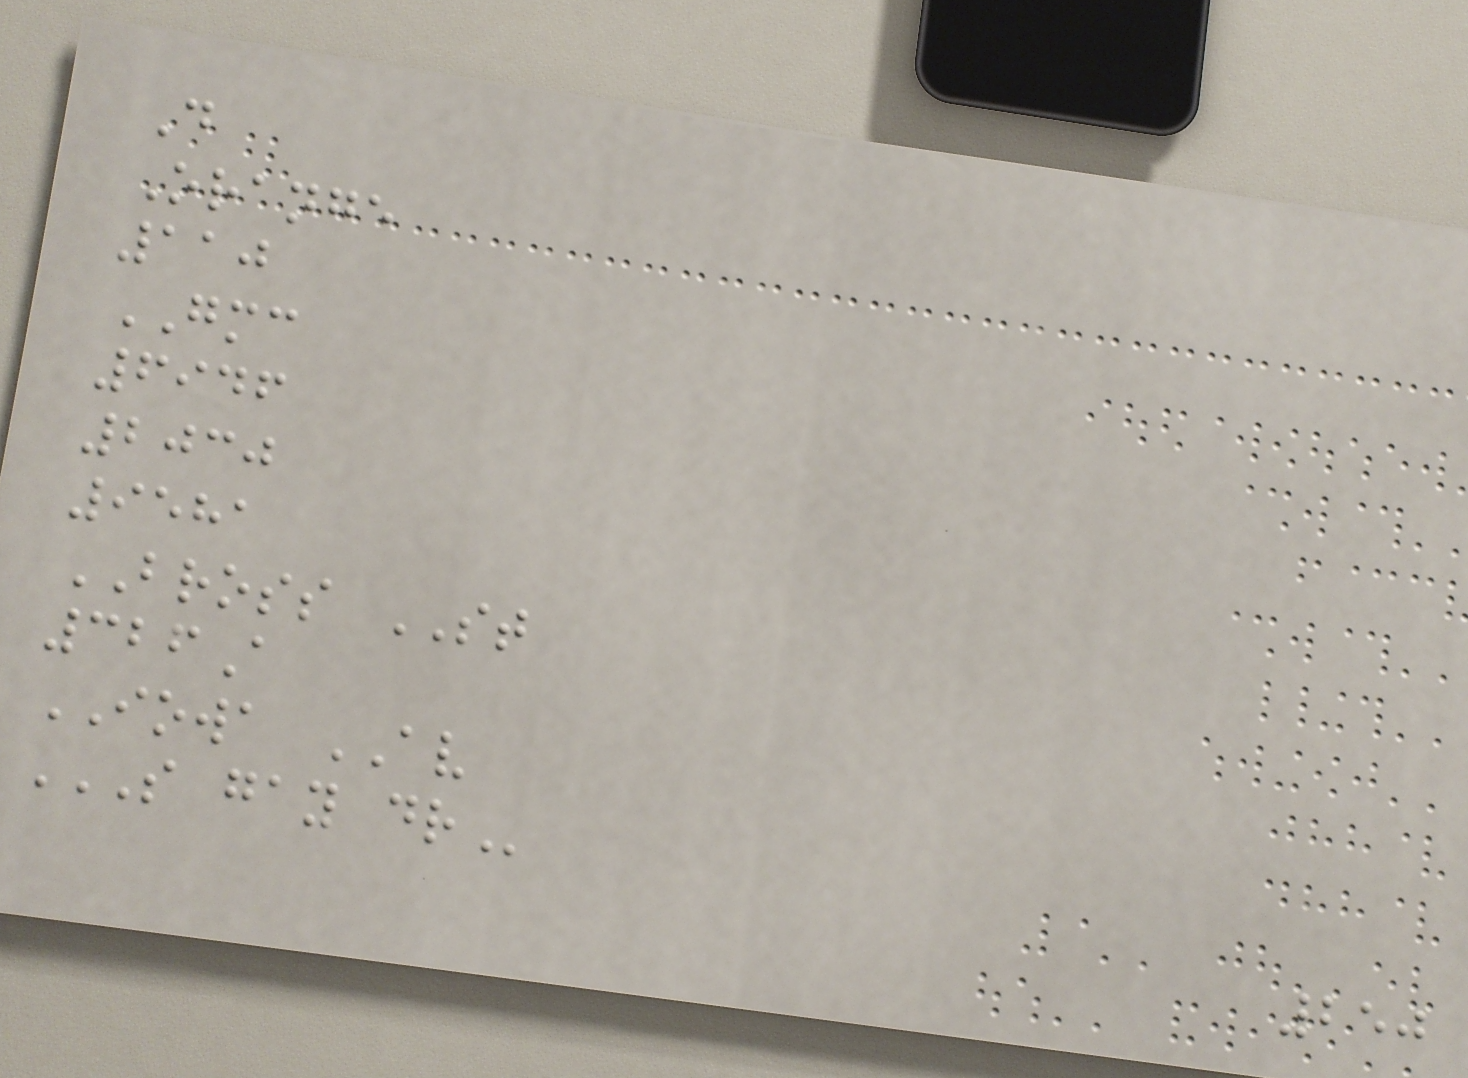D
Orange
110
GMC
6946
2030
9581
BROSS ST
326A
IOWA AV
S GAY DR
250
